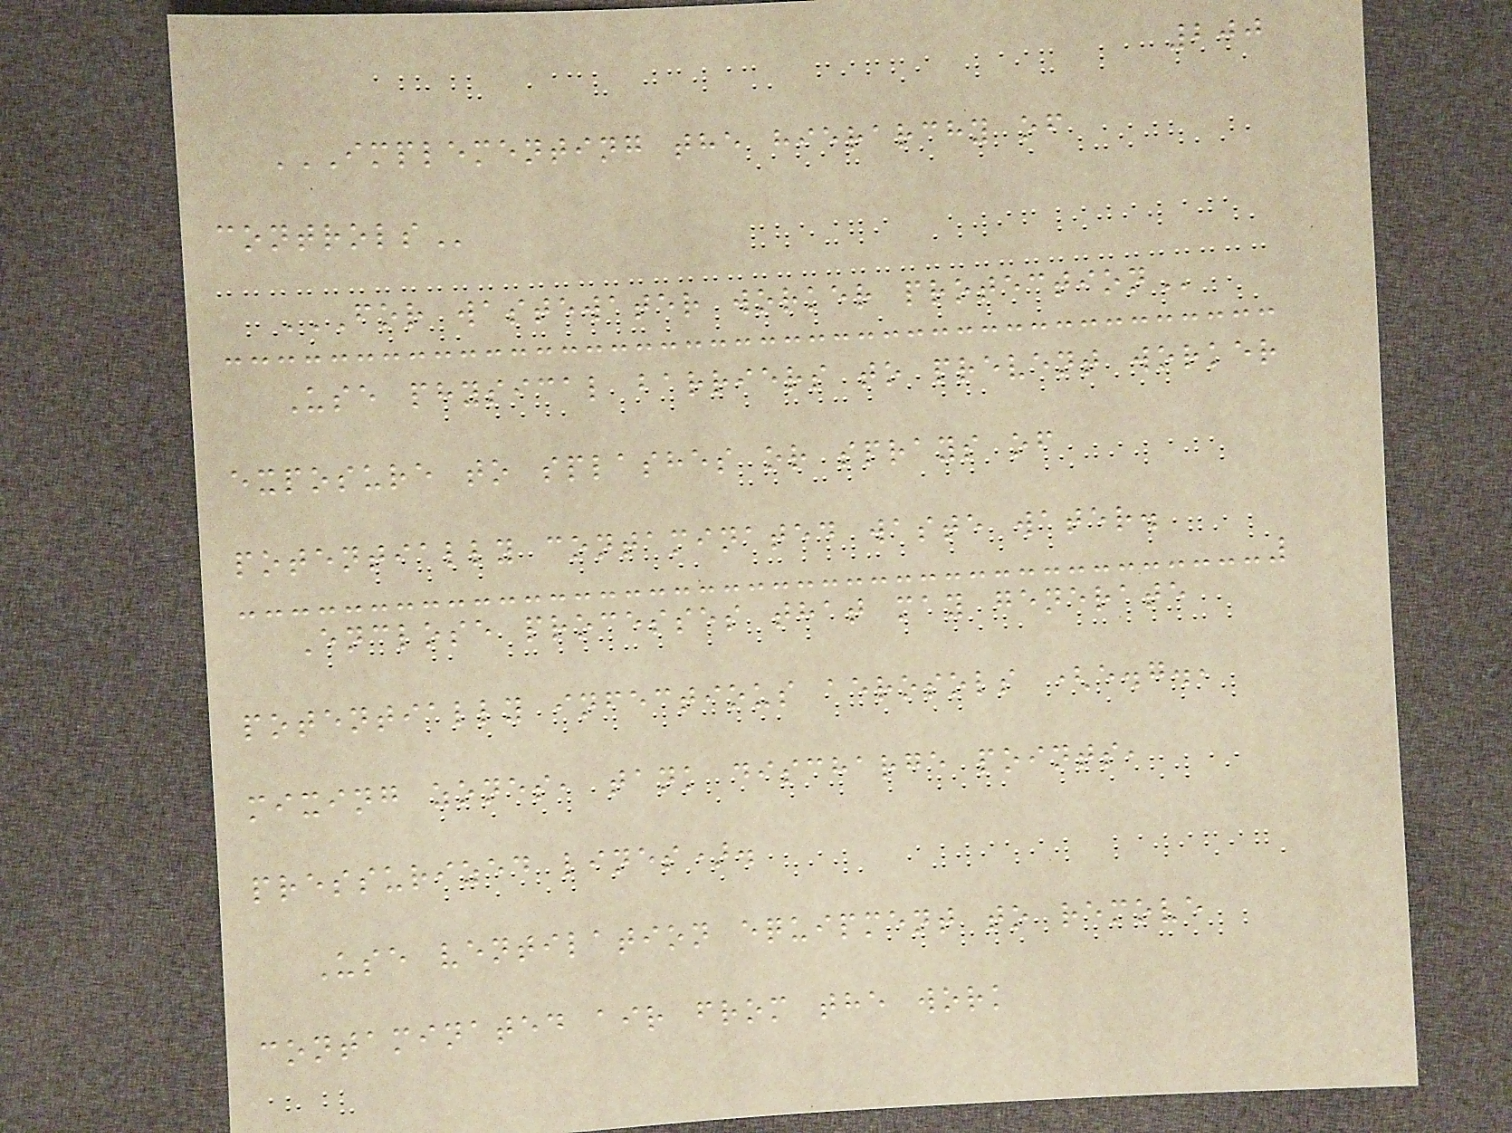200
IMPLEMENTING THE HIERARCHY OF
CONTROLS
FOR WASTEWATER WORKER PROTECTION
Use physical barriers to prevent worker
exposure to splashes or sprays of
potentially contaminated waste water.
Enclose processes that may generate
potentially infectious aerosols (e.g.,
mixing zones, tank discharge points,
pressurized lines).
Use ventilation equipment to remove
contaminated air from the work
